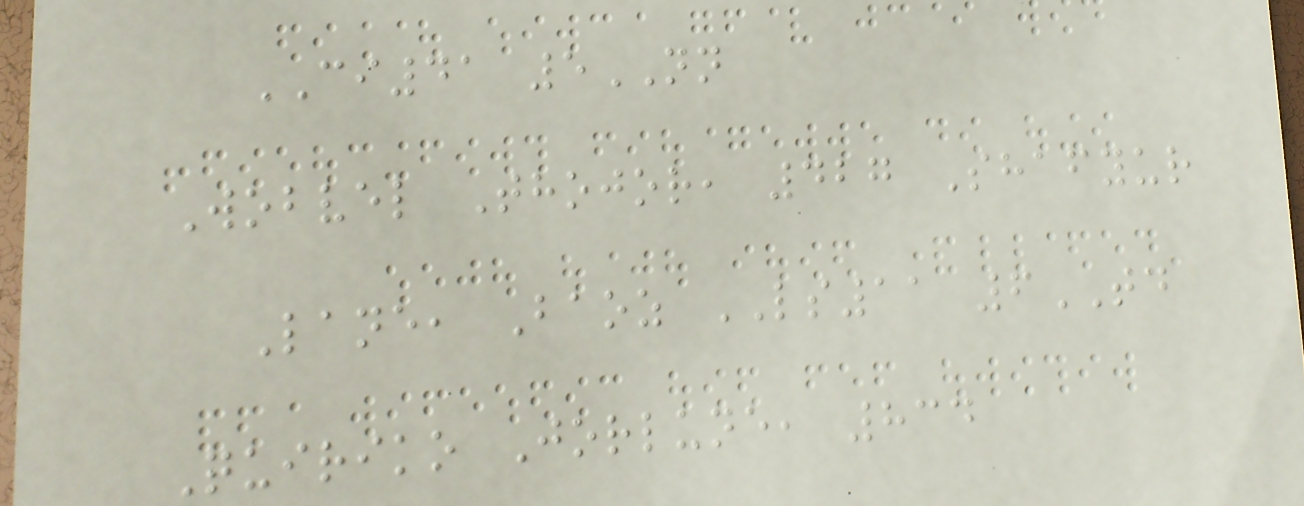CI41 5NN
Wobvel Thojor, 427 Shafyur
Lane, Baoz LS11 6TD
Quiriko Jorlune, 834
